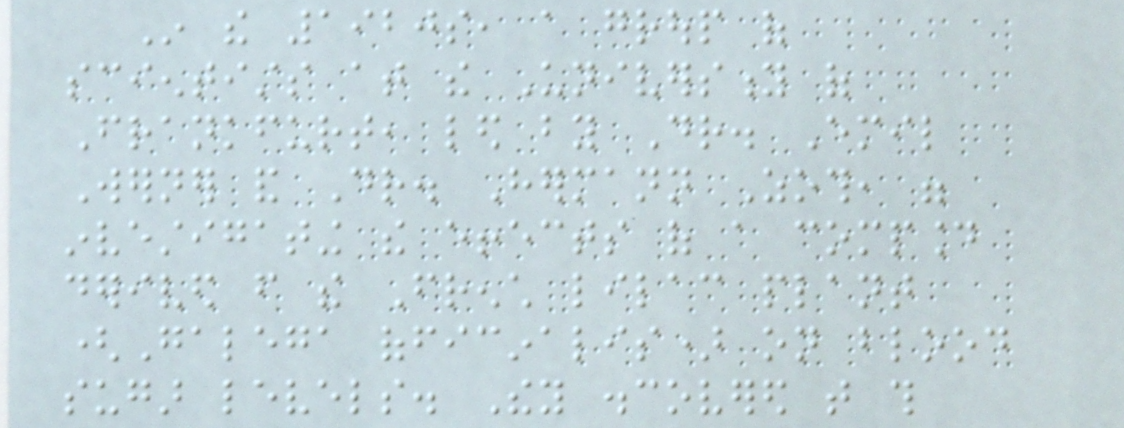In the 1920s, a group of
scientists at the University of
Frankfurt, led by Dr. Emil
Werner and Dr. Hermann Zoth, were
investigating the effects of a compound
derived from the French lilac plant
(Galega officinalis) on blood
sugar levels. They discovered that this
